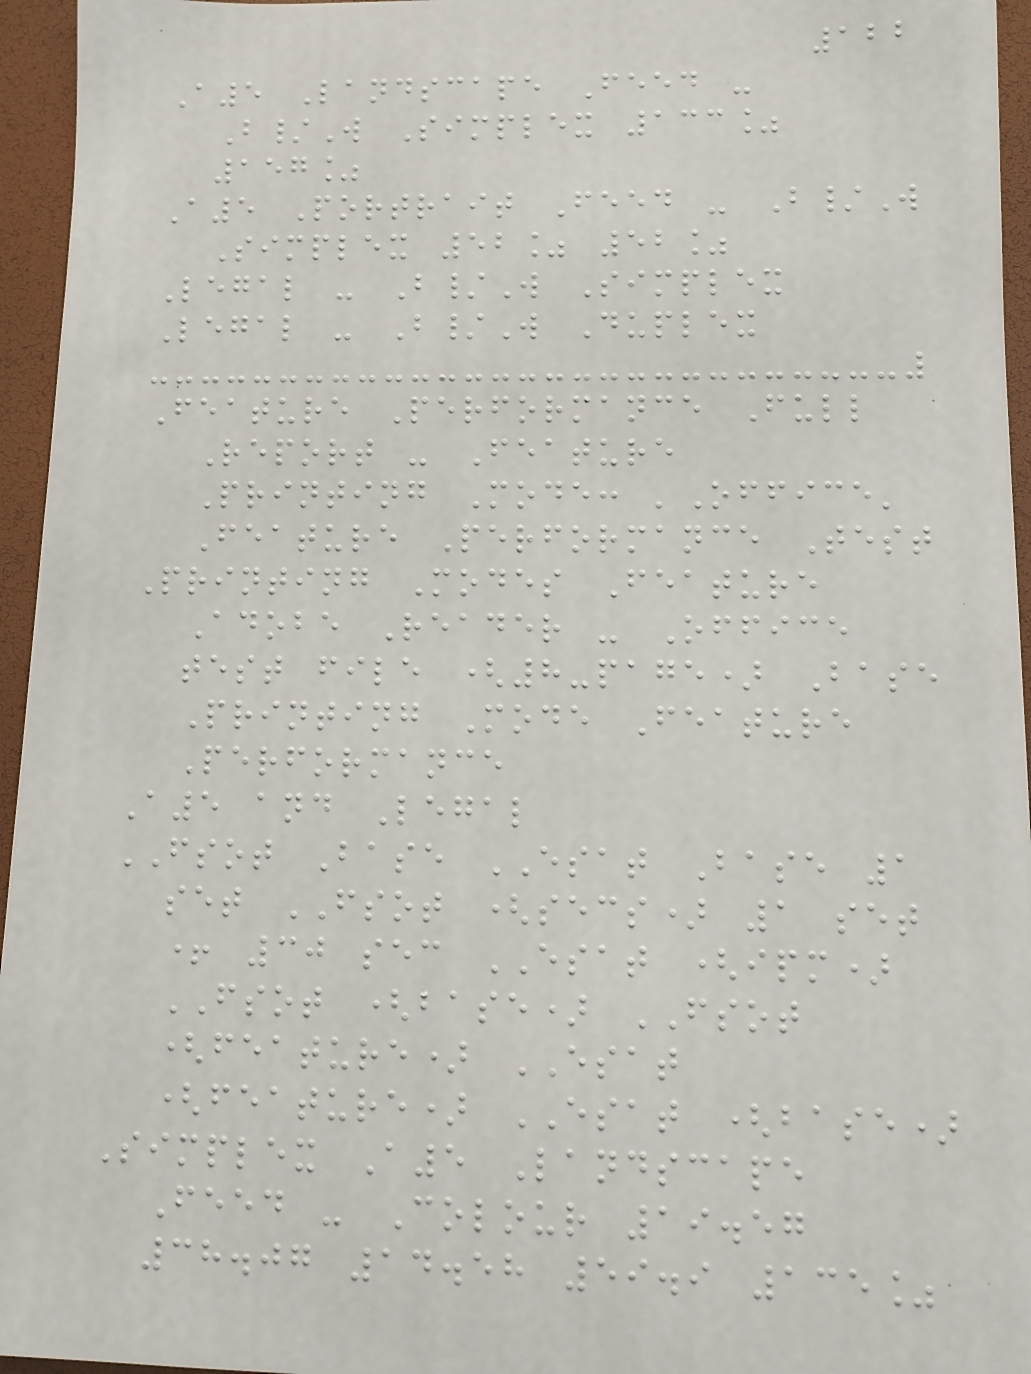122
A5 Landscape Feed -
B/W Simplex 133%
157%
A5 Portrait Feed - B/W
Simplex 52% 52%
Legal - B/W Simplex
Legal - B/W Duplex
Feature Performance Full
Report - Feature
Printing Mode: 'Office'
Feature Performance Test
Printing Modes Feature
Adobe Reader - Office
test file (8-page) Base
Printing Mode Feature
Performance
A5 and Legal
FSOT Base ESAT Base 1
set FSOT (secs) 1 set
+ 30 sec ESAT (ipm)
FSOT (base) FSOT
(feature) ESAT
(feature) ESAT (base)
Simplex A5 Landscape
Feed - Colour 19.57
38.07 14.58 59.9 135%
